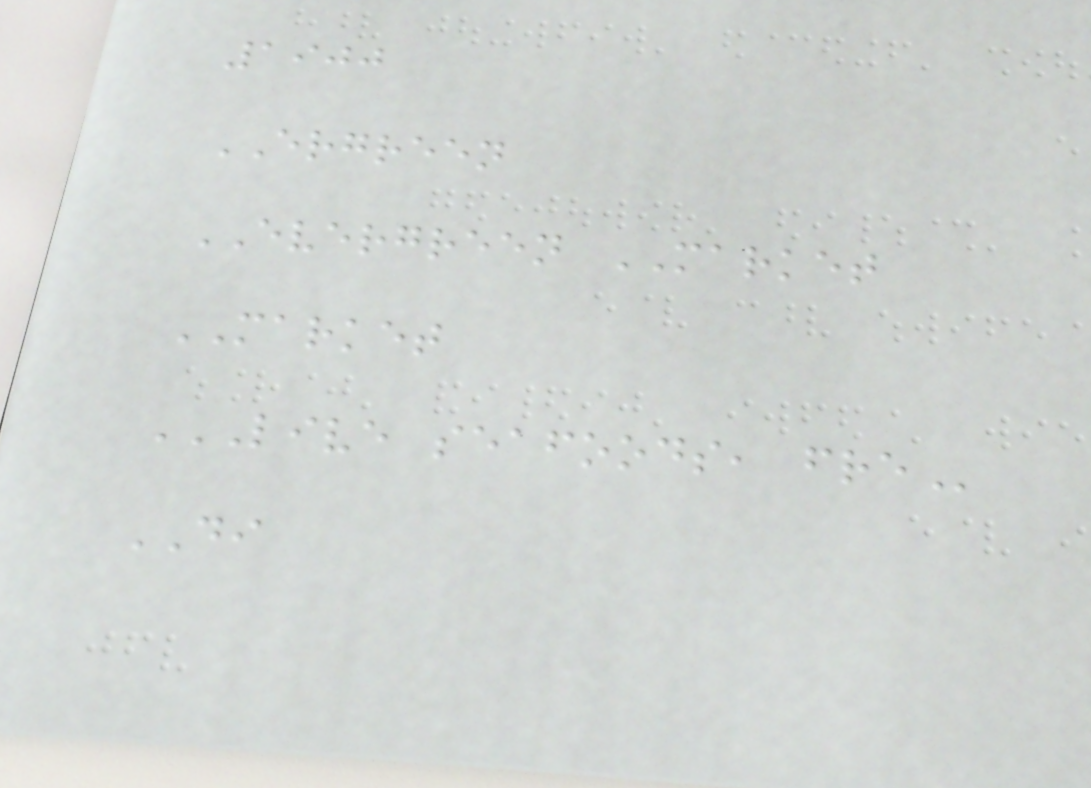1900
ERGREEN
EVERGREEN MARKET
MARKET
LIVE SEAFOODS, FRE
DI
